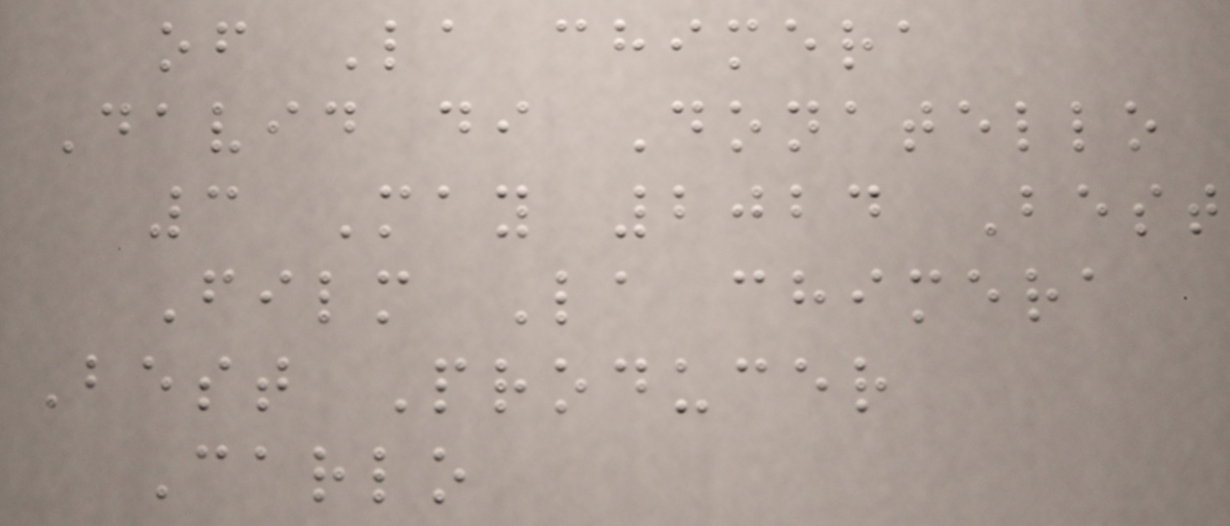of La chimera
David di Donatello
3 May 2024 Best
Film La chimera
Best Producer
Carlo
